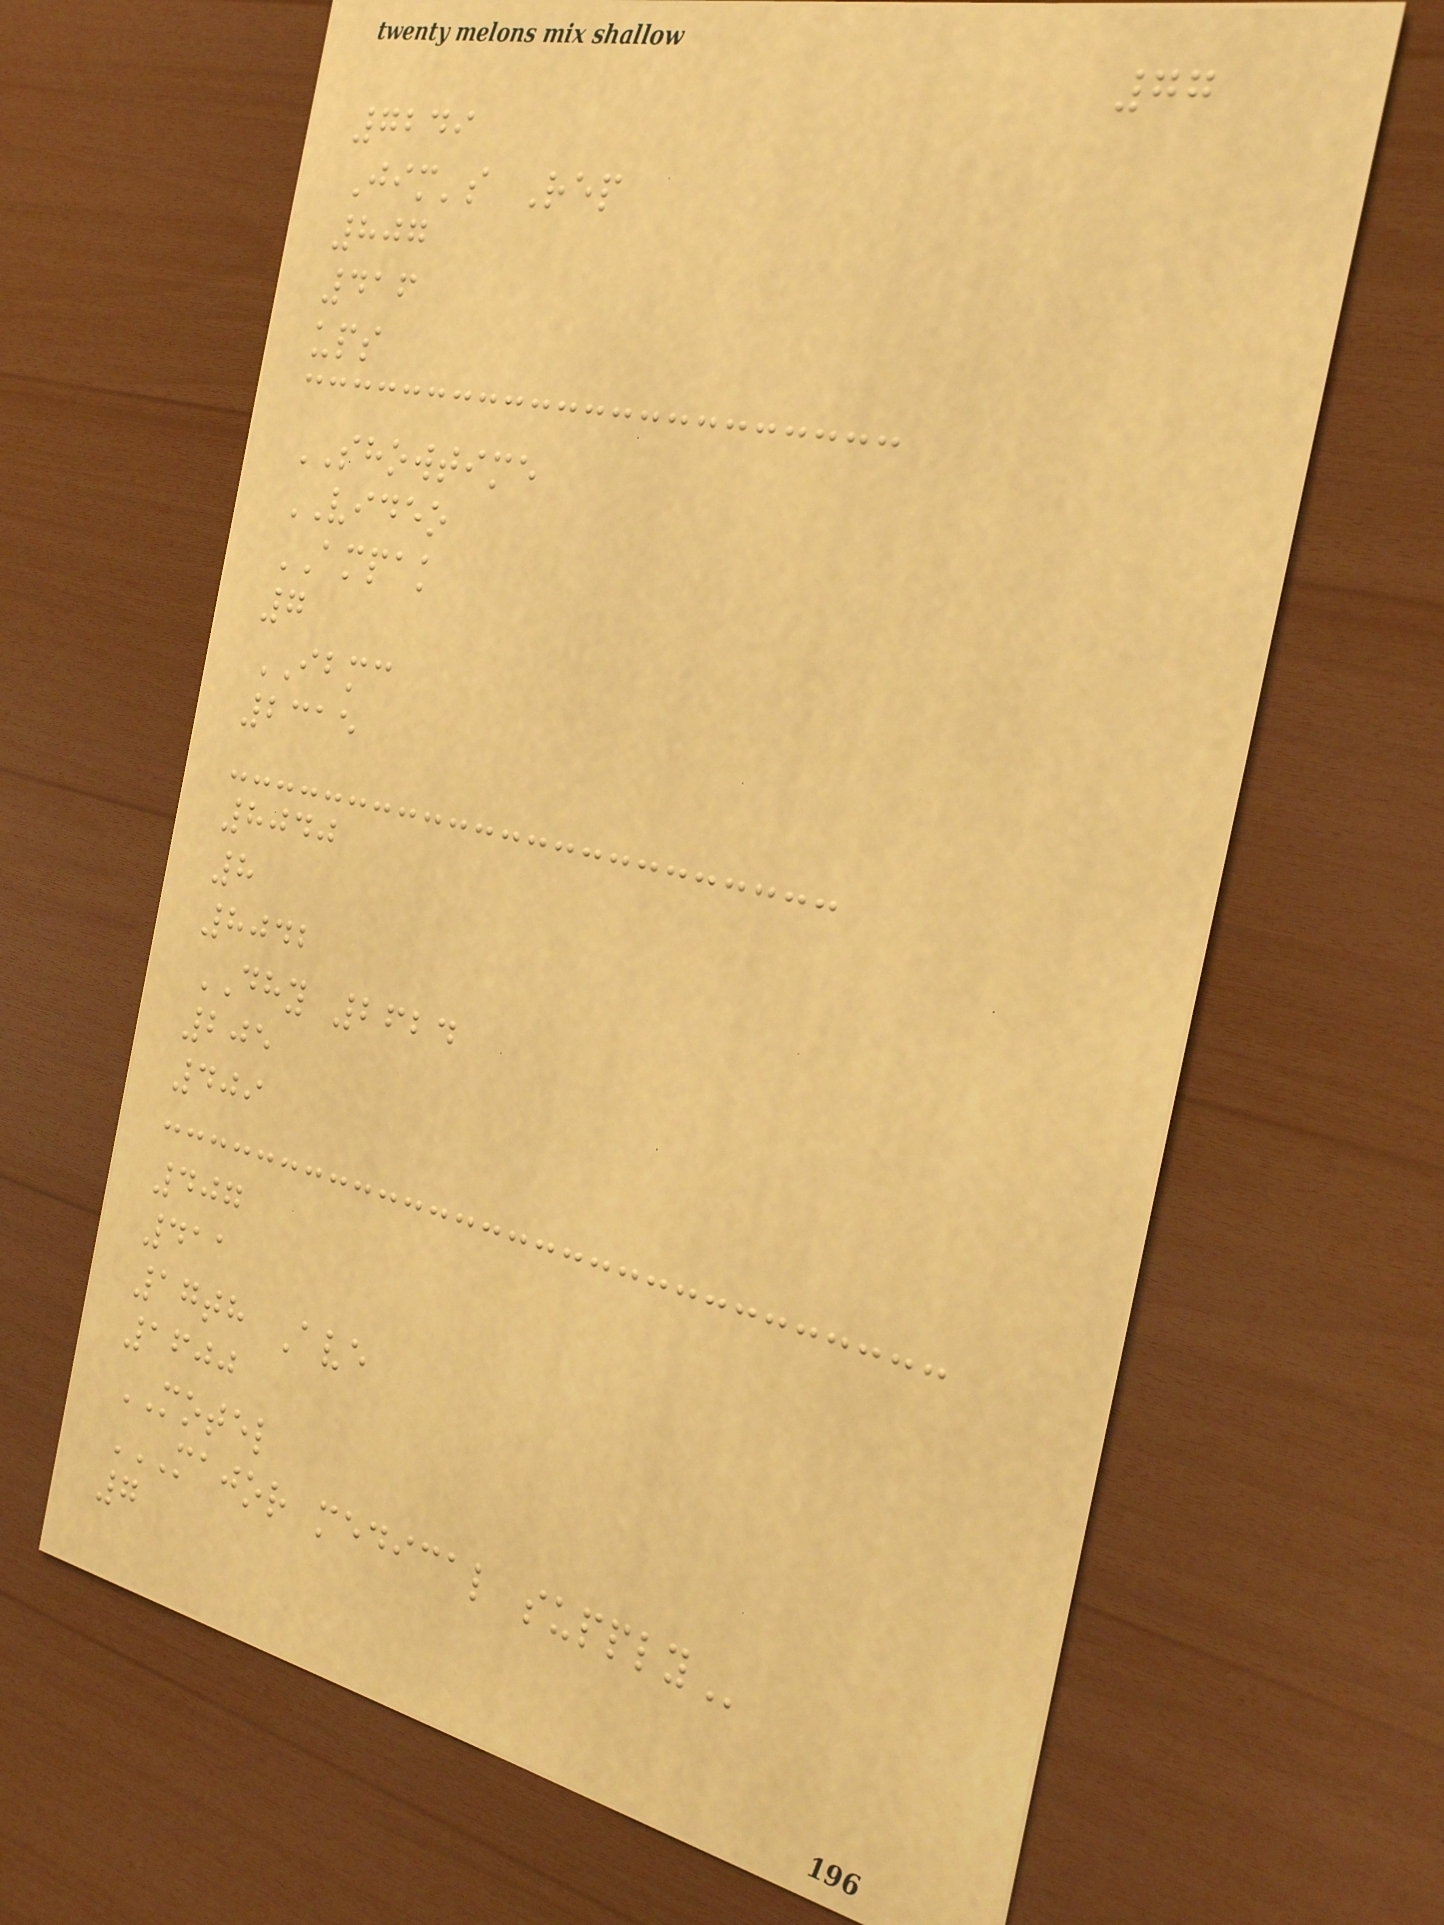77
7249
Jim's Rep
807
416
ups
SHOWTIME
VIDEO
AMPAK
7
IBMC
2315
8040
8
8042
DHY 2624
205
409
407
411
17th Ave
1600
MOTEL
MAJOR MEDICAL SUPPLY
7
